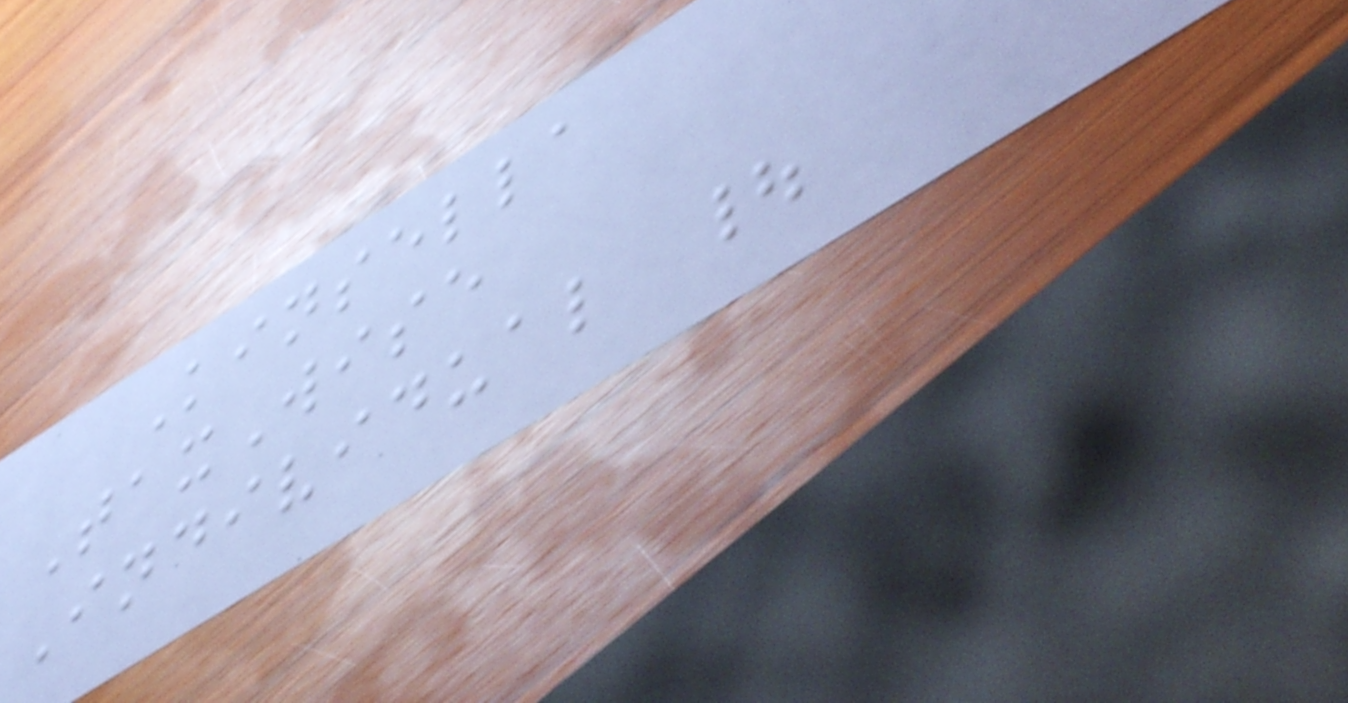Kinsella
TaxWise
Individual |
